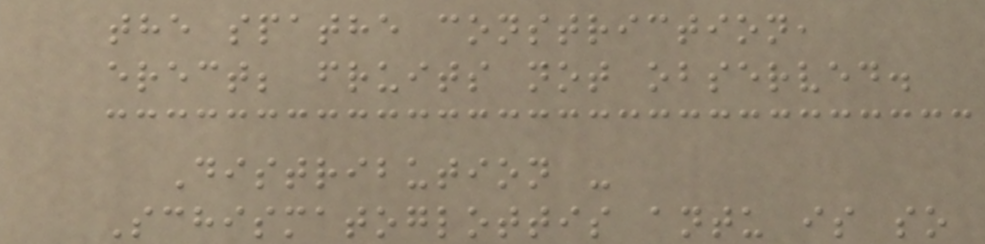the spathe constriction,
erect; fruits not observed.
Distribution -
Schismatoglottis antu is so
